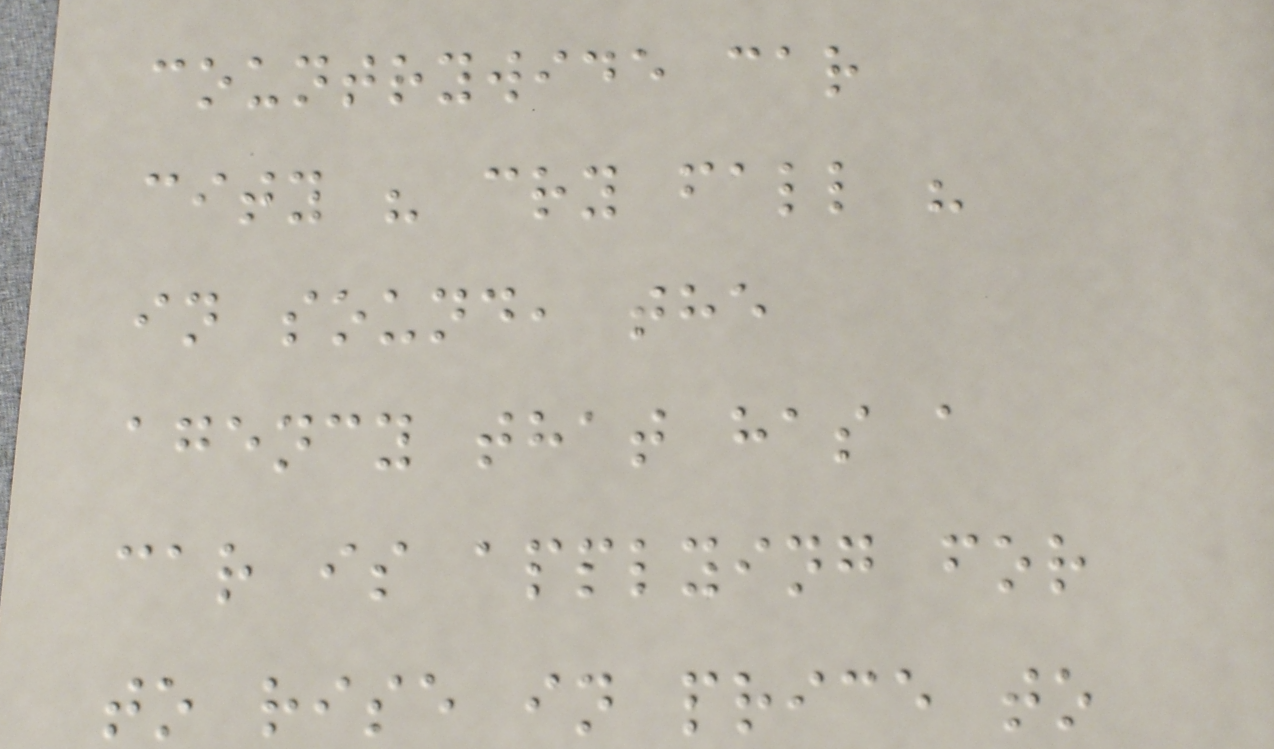countrywide car
city " cry fall "
in sound, the
agency that has a
car is applying for
to rise in price to
